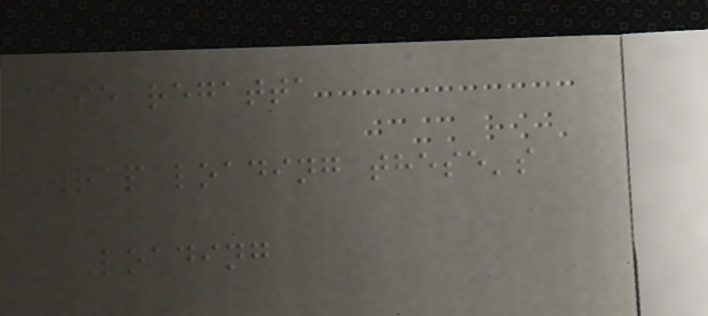case regatta
Wrap loading these's
Loading
